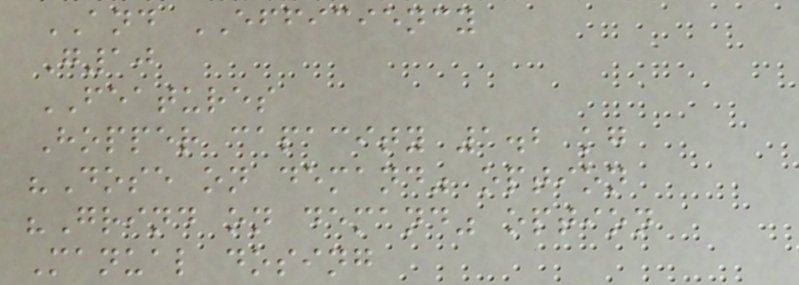AND EFFICIENCY
G10
FEATURES
Hopper capacity 1.2 kg
"Dose on demand" option
"Grind on demand" option
Manual dosing
